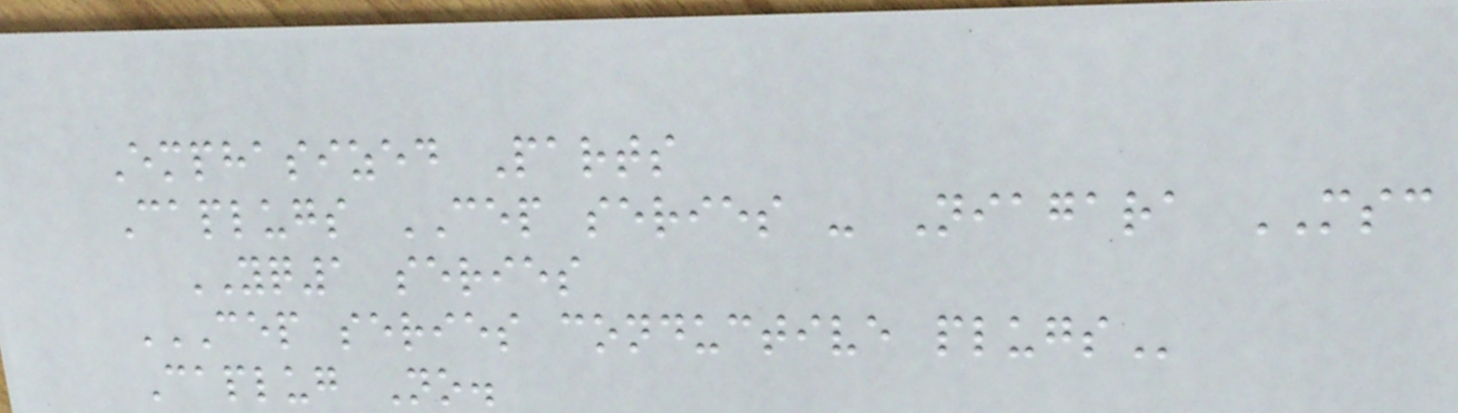Emphasized Parts
Caplugs CEP series - Niagara MSC
YQ1 series
CEP SERIES CONDUCTIVE PLUGS
Caplug No.
